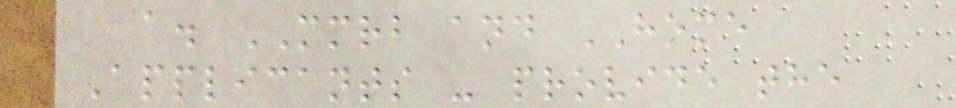a. MMRB and HOME
Applicants - provide the
